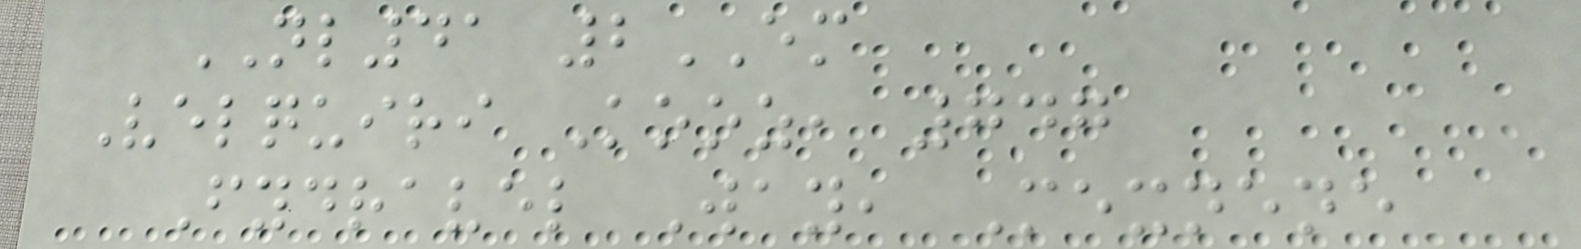NL41 2EM
Velquiri Kooz, 747
Fydravel Way, Mexnene
